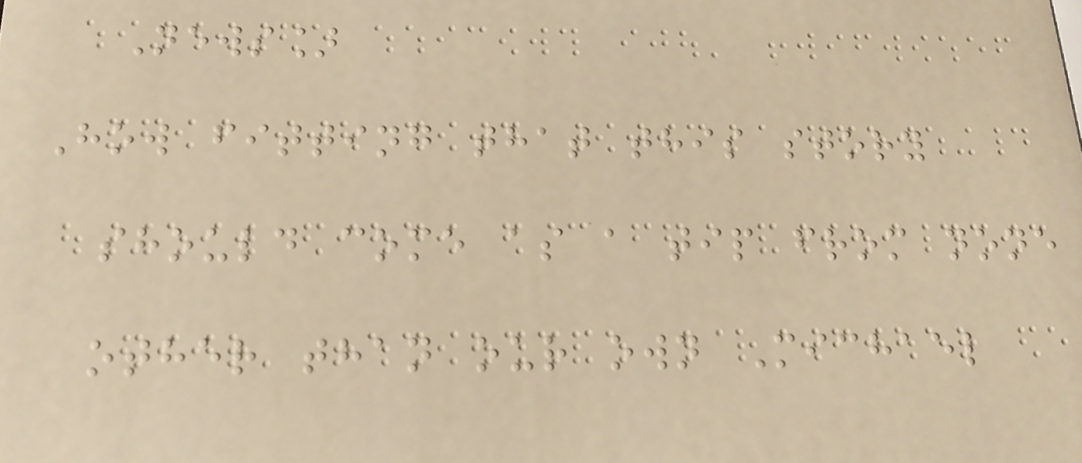News]
How fitting that this story
should come as a tip from none
other than our own Michael
